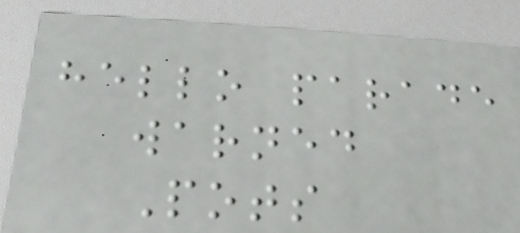hello parade
warned
Pots
